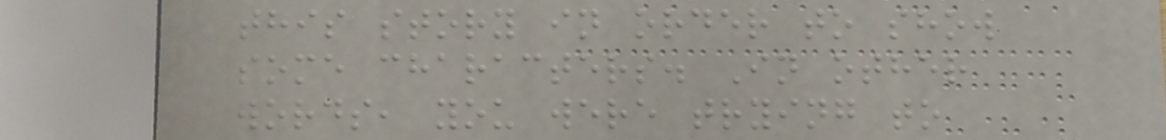this story in order to show
some characters. In other
words, you were trying to
